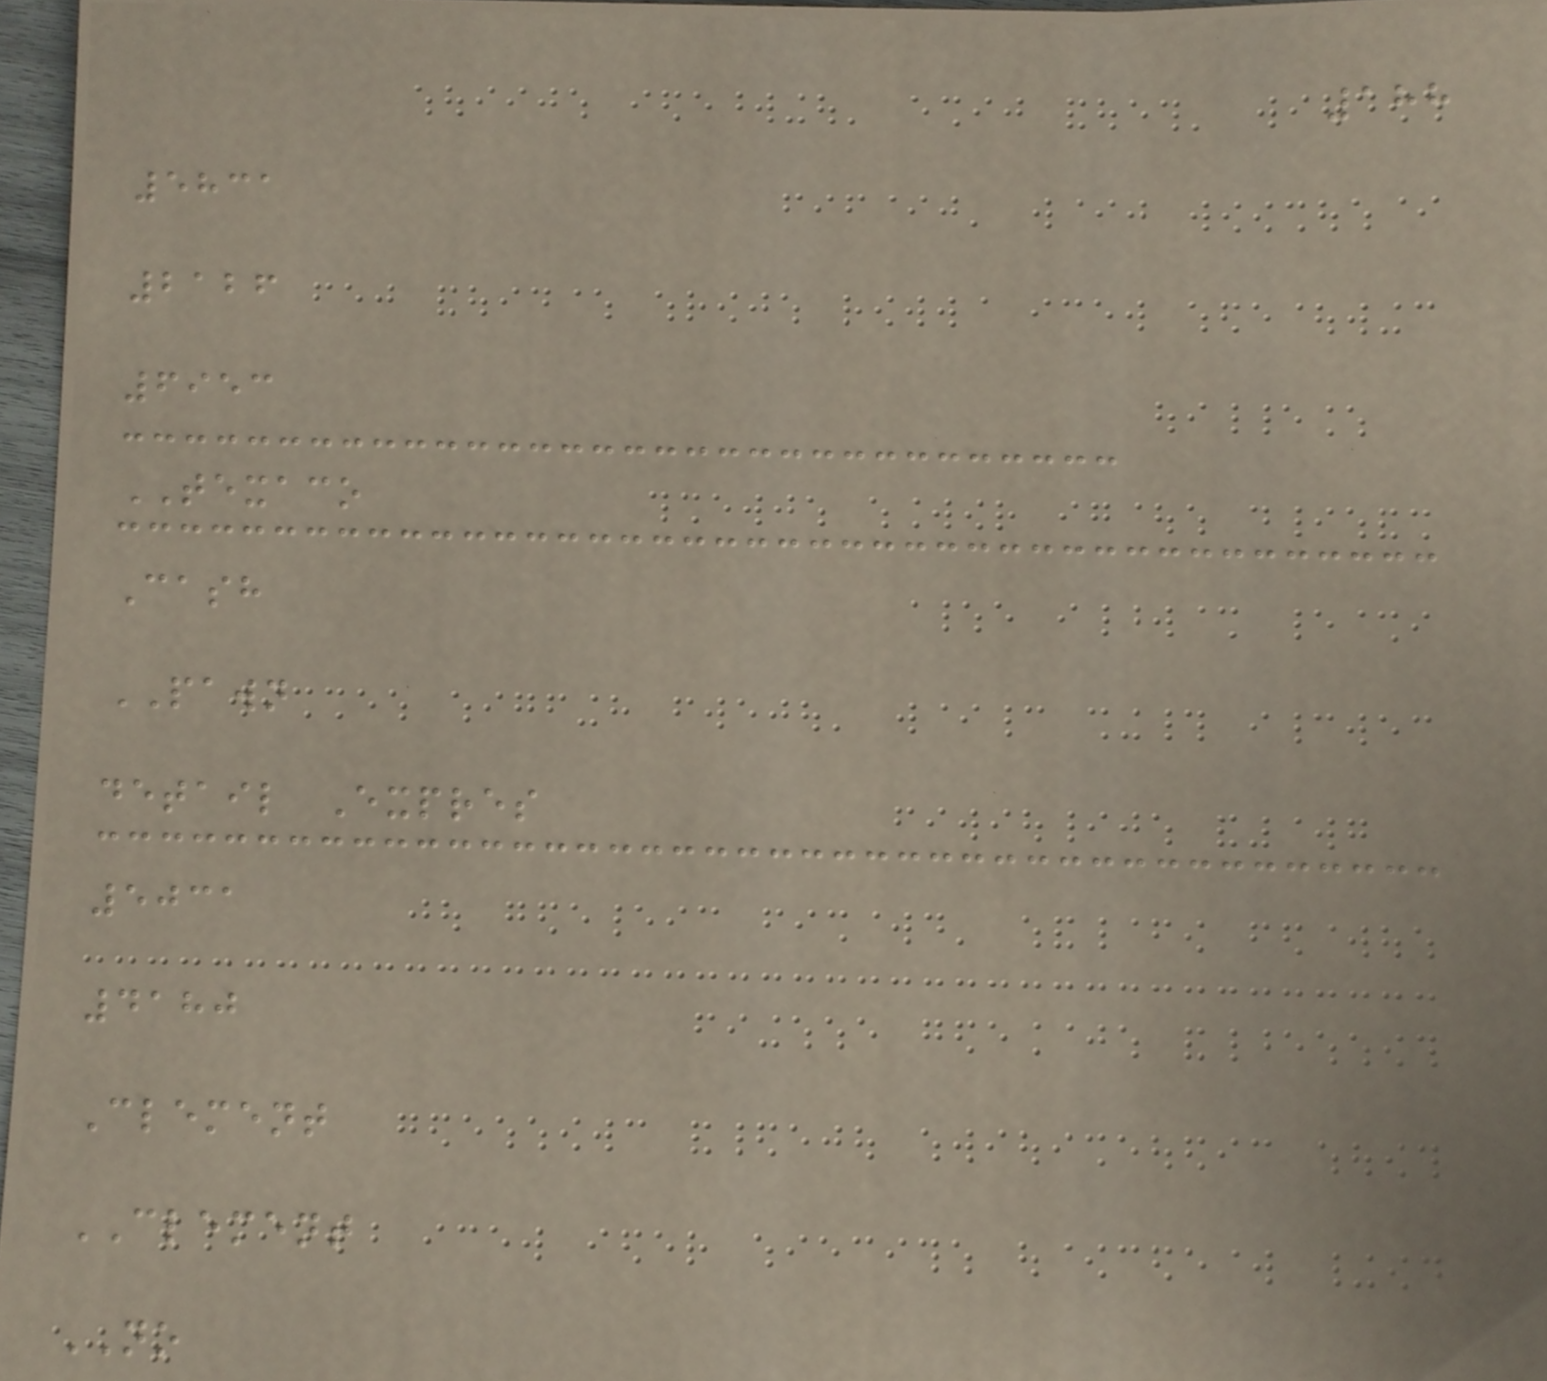188
5831
2126
6953
TEXACO
Cash
PAWN
detail Expres
5031
4180
Clement
CLEMENT
NO
